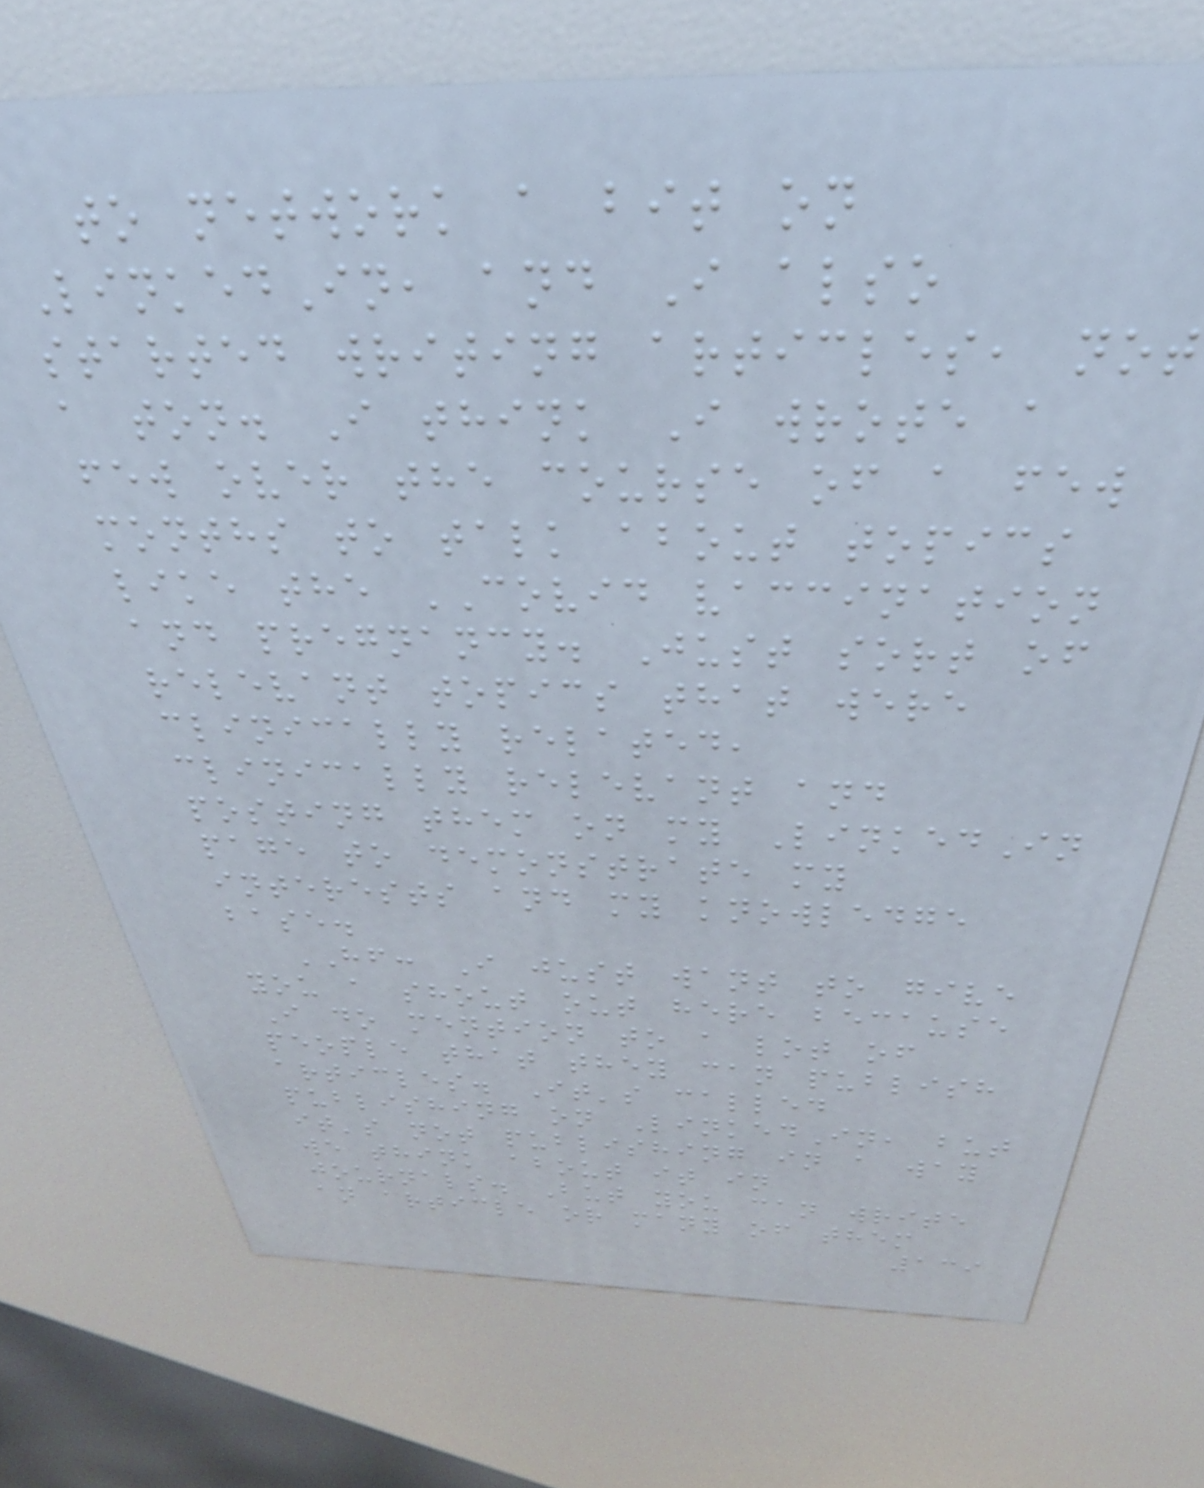to network a bit on
LinkedIn, and I also
started writing articles, not
a ton. I think I wrote a
few over the course of a few
months to talk about topics
like the COVID vaccination
and pregnancy. Just sort of
relevant topics that were
clinically related,
clinically relevant and
posting them on my LinkedIn
page to demonstrate my
interests and my knowledge
base.
HF: I just want to give
you a shout out here because
I do mention to a lot of
people that they can publish
articles. It's called
publishing on LinkedIn, but
it's not publishing in a way
we think about it in
journals. But you can write
an article or many of them
139
